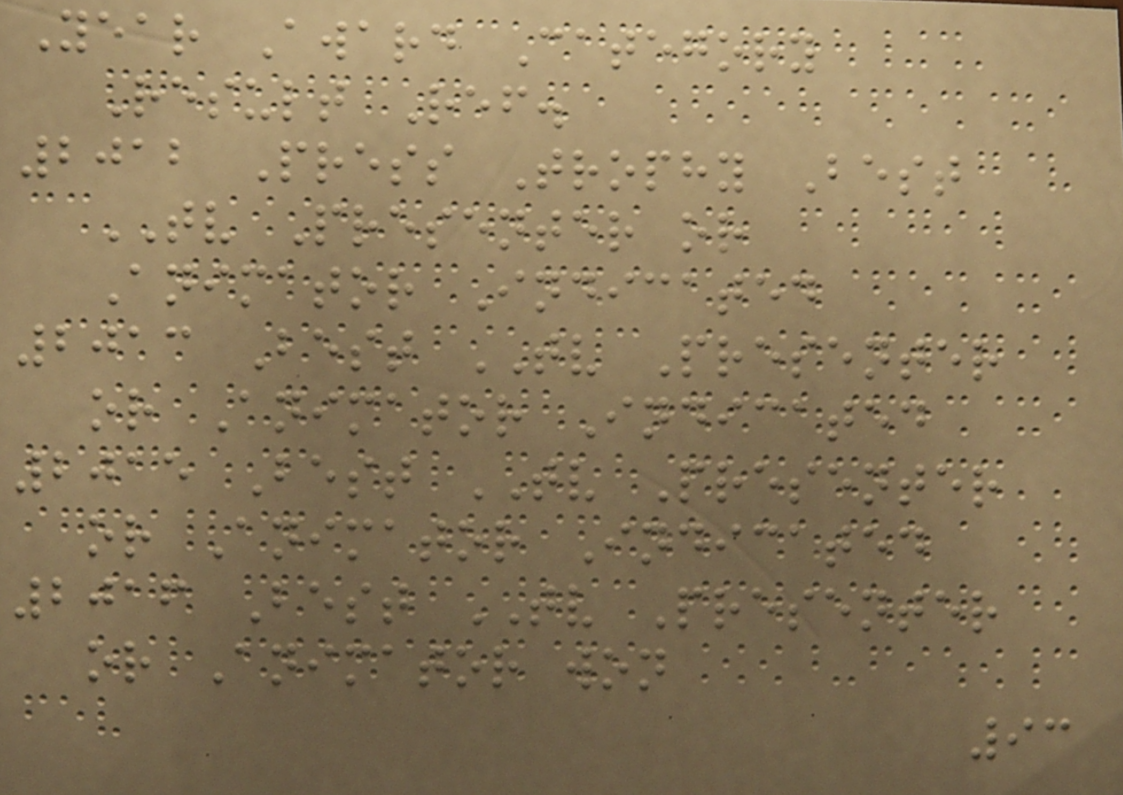Year Award Category
Result Ref.
2012 Press Trophy Best
TV Presenter or
Animator Indicated
2013 Best TV Presenter
or Animator Indicated
2015 Best TV Presenter
or Animator Indicated
2016 Best TV Presenter
or Animator won
93
